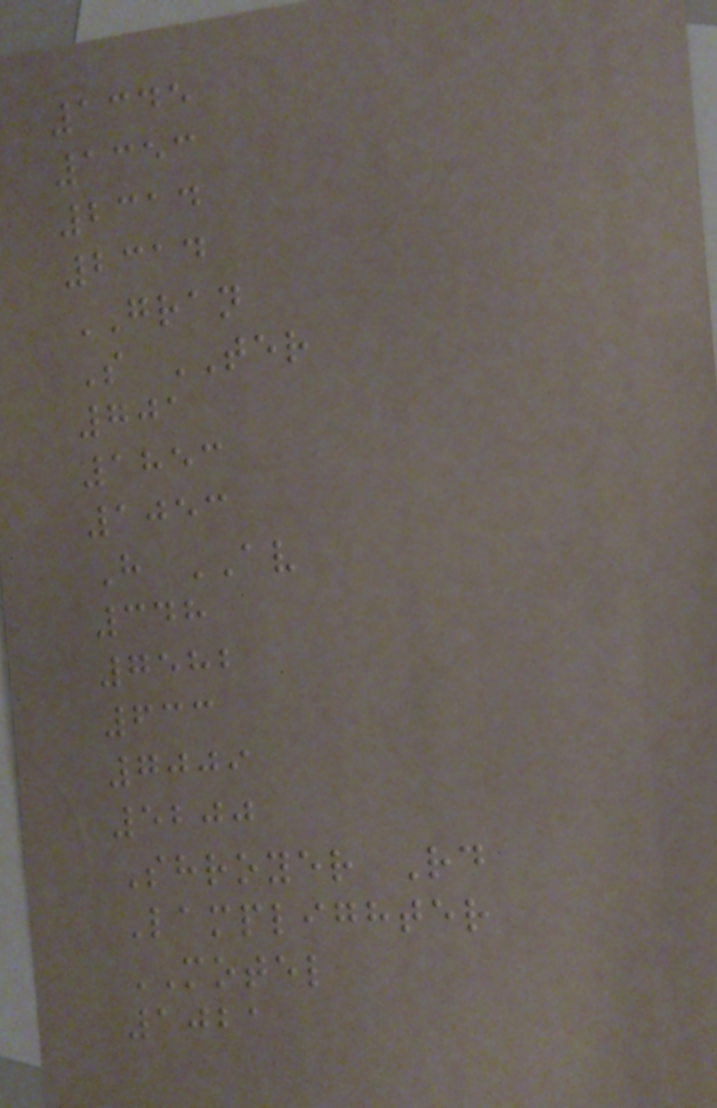1345
1353
2314
2314
GRAN
S TER
701
1853
1053
H AV
348
7582
633
7009
5200
Shroyer Rd
Lamplighter
MOTEL
1021
